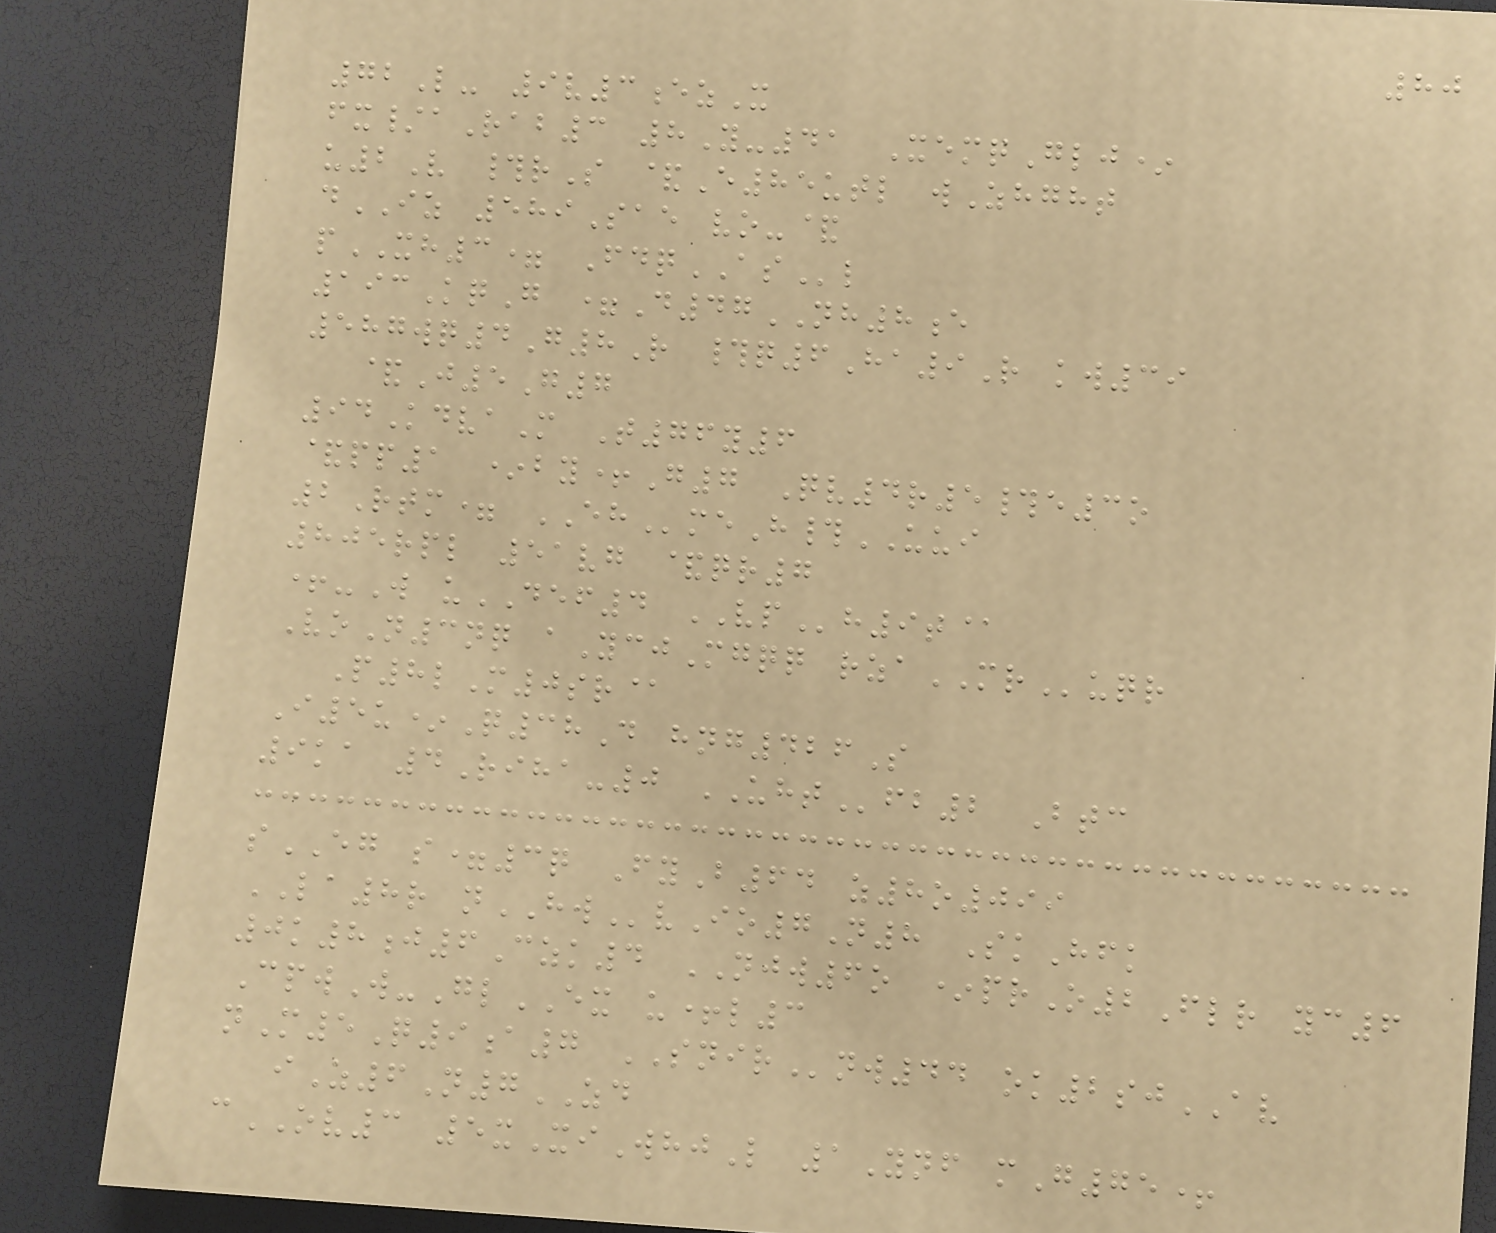80
72L- 9v3ezX
fx/aRab3 8Y-41 XemqGlj*
u2V #rS &E85utl wZhght
dIZ 589Sae vo-&
pXH3= FdqASl
193KqG =D47NH8e
587wq4G8R #q6Ha9R kw39
&J5G7
94KdvaM T76y6
&pp1 *by+G7 Qv4r5#e3o
2Rtm= EHmeH#UUI
805rpl 51vg &qr7
+-W uDEF4 VPh9t@
VoN3nq aYcjMgqq rzaMRuqr
P8lM0sr@
I5u*Q38D hng426S
9ka 4Riha-0 UHTfb2 Btc
sEG s=3q FyB64 z8o099
LA8r nHWvIo7N8 SkHfk
0k8j6Czk4 NJW6o *prO2Flr yc6
CpwW-GlEX u+l3
nM5Q9a7 SNIRnw44 ok2sjAV
iZ6N7ZD
cOV3 5xXiWhjL 1Ynf mG75+
